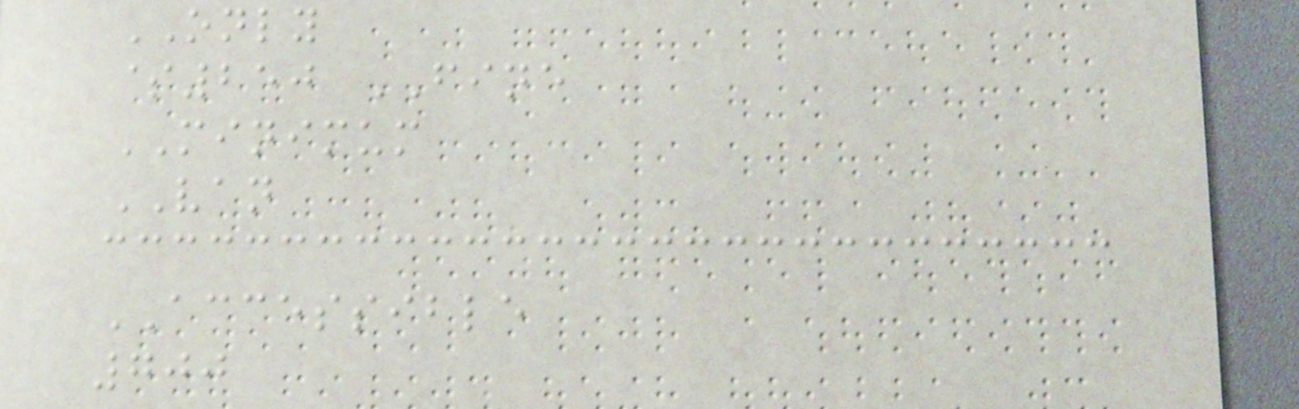ONLY
$250 FINE
MINIMUM
VAN
ACCESSIBLE
700
